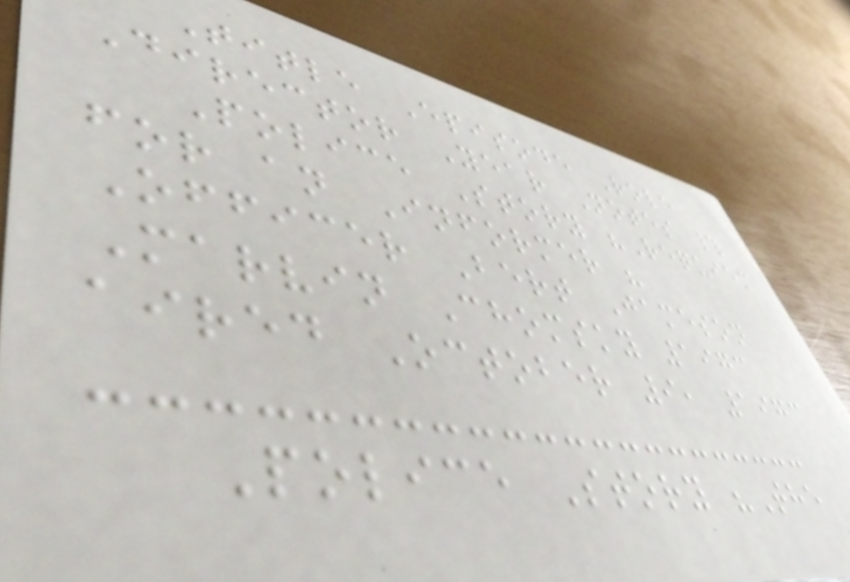Title Episode Role
Director Year Notes #
Police Story "Requiem
for an Informer "
Officer Bert Jameson
Marvin Chomsky 1973
aired October 9, 1973
Police Story "The
